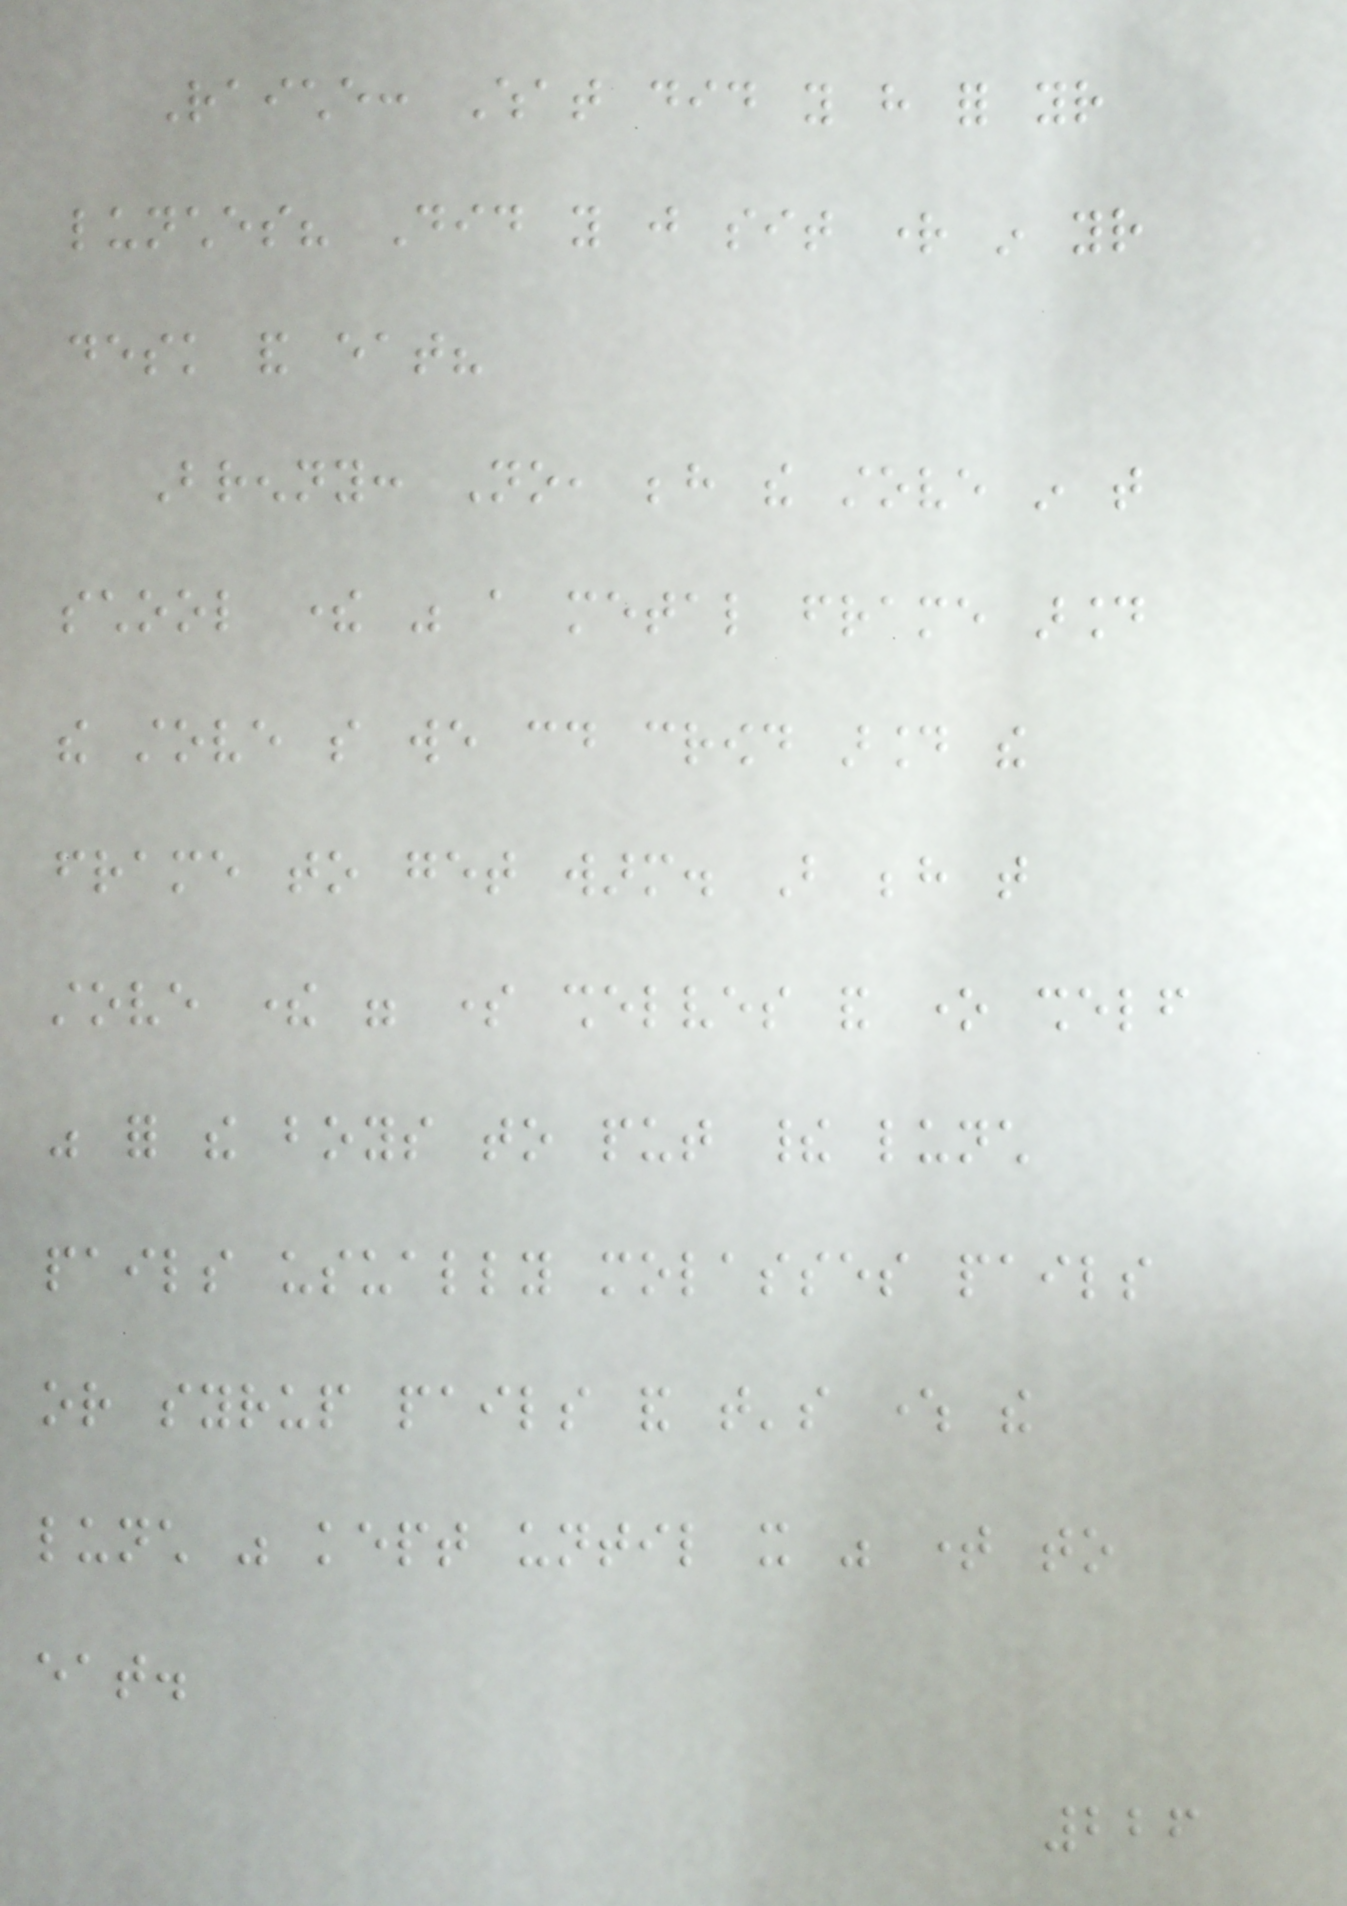Raiche: What did you have for your
lunches? Did you just sit right in your
desk and eat?
Brenny: No, behind the stove in that
school there was a metal frame around
the stove so we could crowd around the
frame to get warm. But behind that
stove there were some shelves and one shelf
was for the boys to put their lunch
pails usually molasses pails
or syrup pails and that's where the
lunch was kept until it was time to
eat.
226
